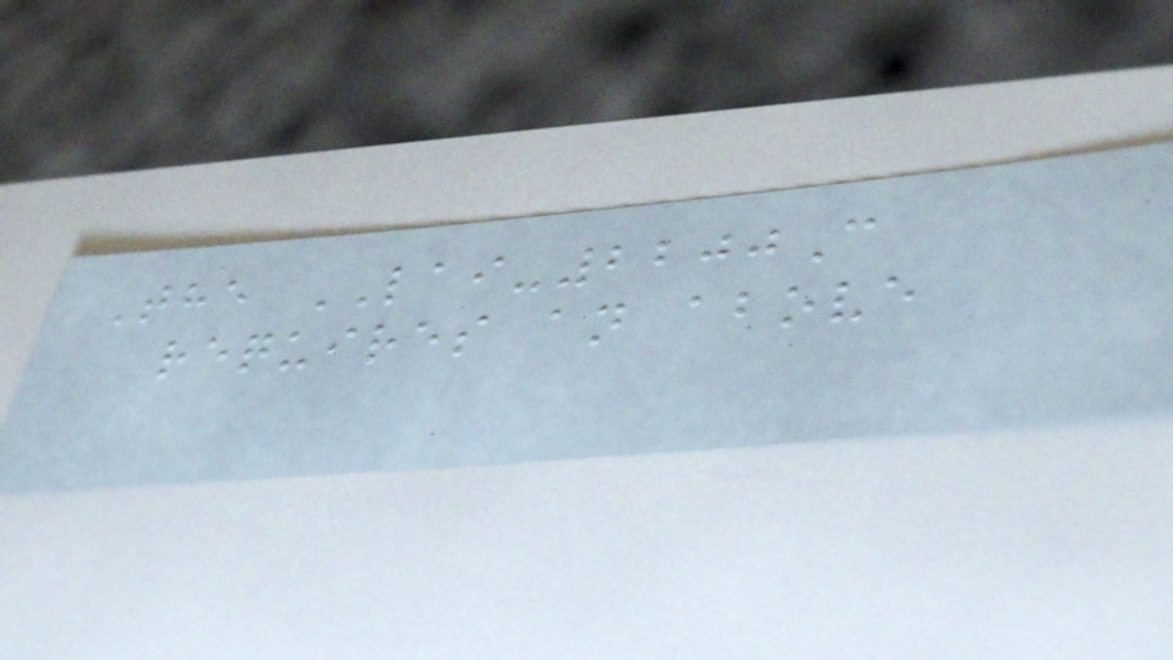The LAI-2200C
requires an above
